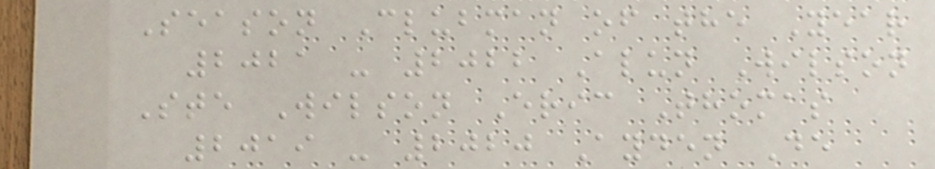Season Clubman of the Year
2021 - 2022 Alun Wilson
Ste Wilson Eric Thomas
2019 - 2020 Ayden De
